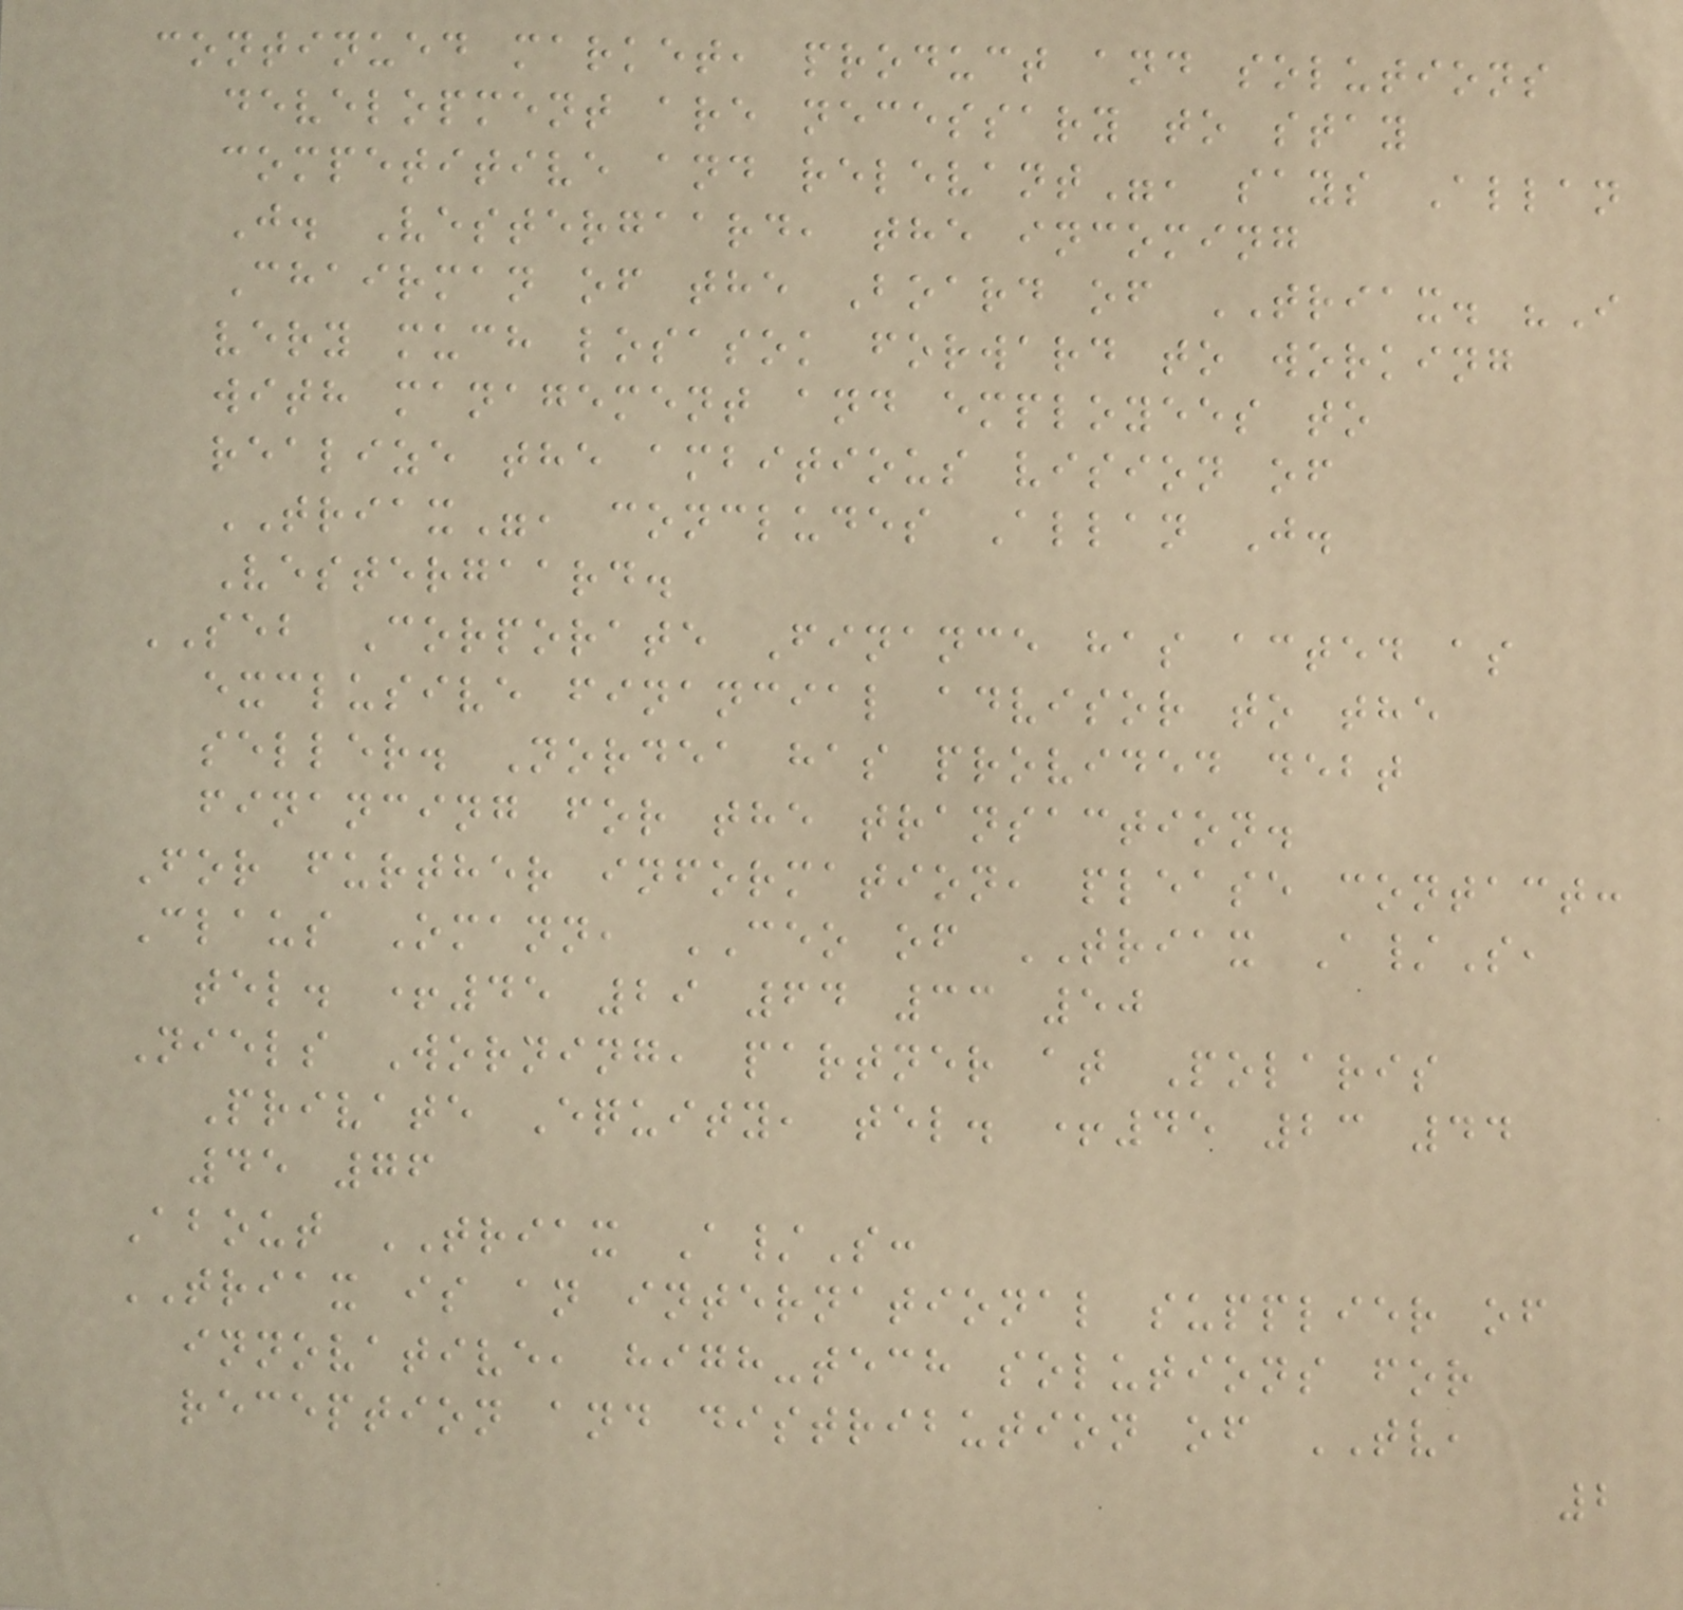continued market, product and solutions
development are necessary to stay
competitive and relevant", says Allan
J. Vestergaard, the incoming
Chairman of the Board of TRIAX. "I
very much losasok forward to working
with management and employees to
realize the ambitious vision of
TRIAX", concludes Allan J.
Vestergaard.
SEB Corporate Finance has acted as
exclusive financial advisor to the
seller. Nordea has provided debt
financing for the transaction.
For further information, please contact:
Claus Omann, CEO of TRIAX A/S,
tel. +45 29 64 33 50
Niels Worning, partner at Polaris
Private Equity, tel. +45 23 44
45 76
About TRIAX A/S:
TRIAX is an international supplier of
innovative, high-tech solutions for
reception and distribution of TV,
2
